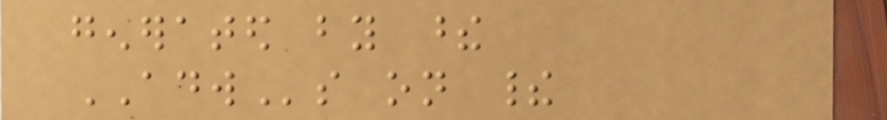generated by these
ADWs on their
